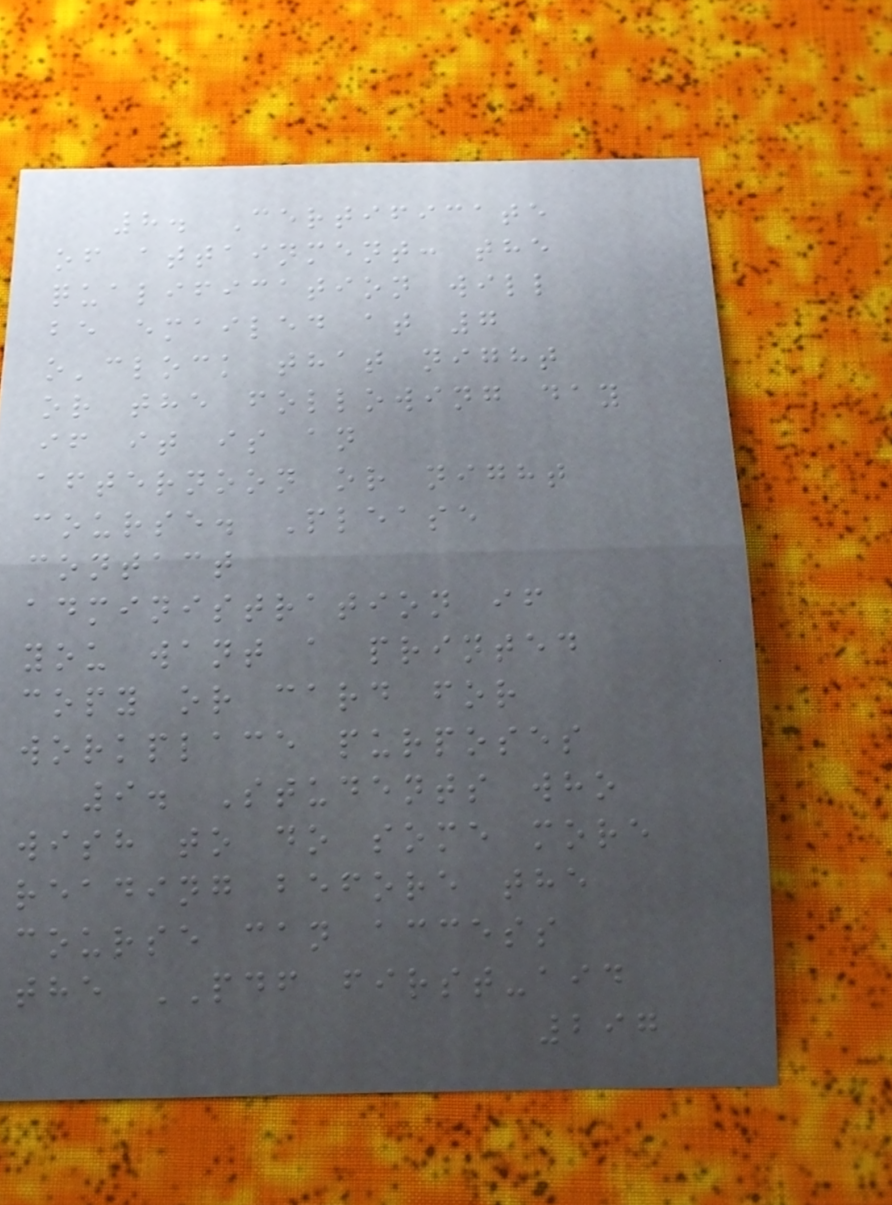8. Certificate
of attainment: the
qualification will
be emailed at 7
o'clock that night
or the following day
if it is an
afternoon or night
course. Please
contact
administration if
you want a printed
copy or card for
workplace purposes
9. Students who
wish to do some more
reading before the
course can access
the PDF first-aid
297
